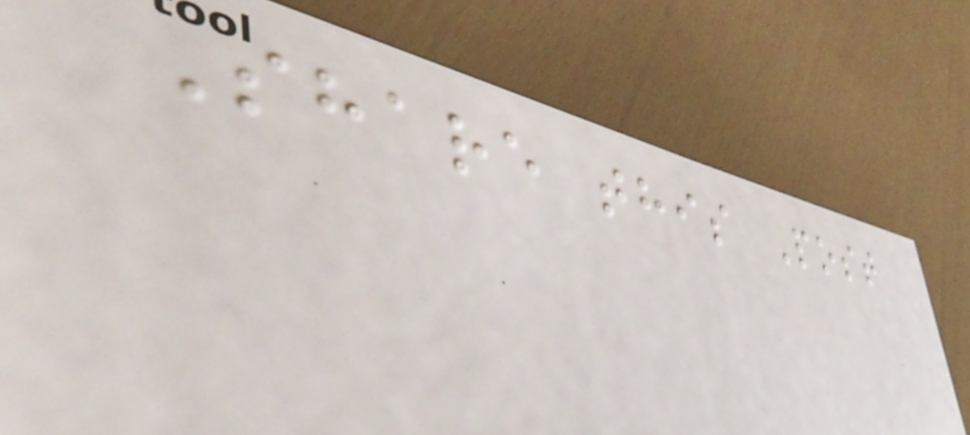Share this Post
